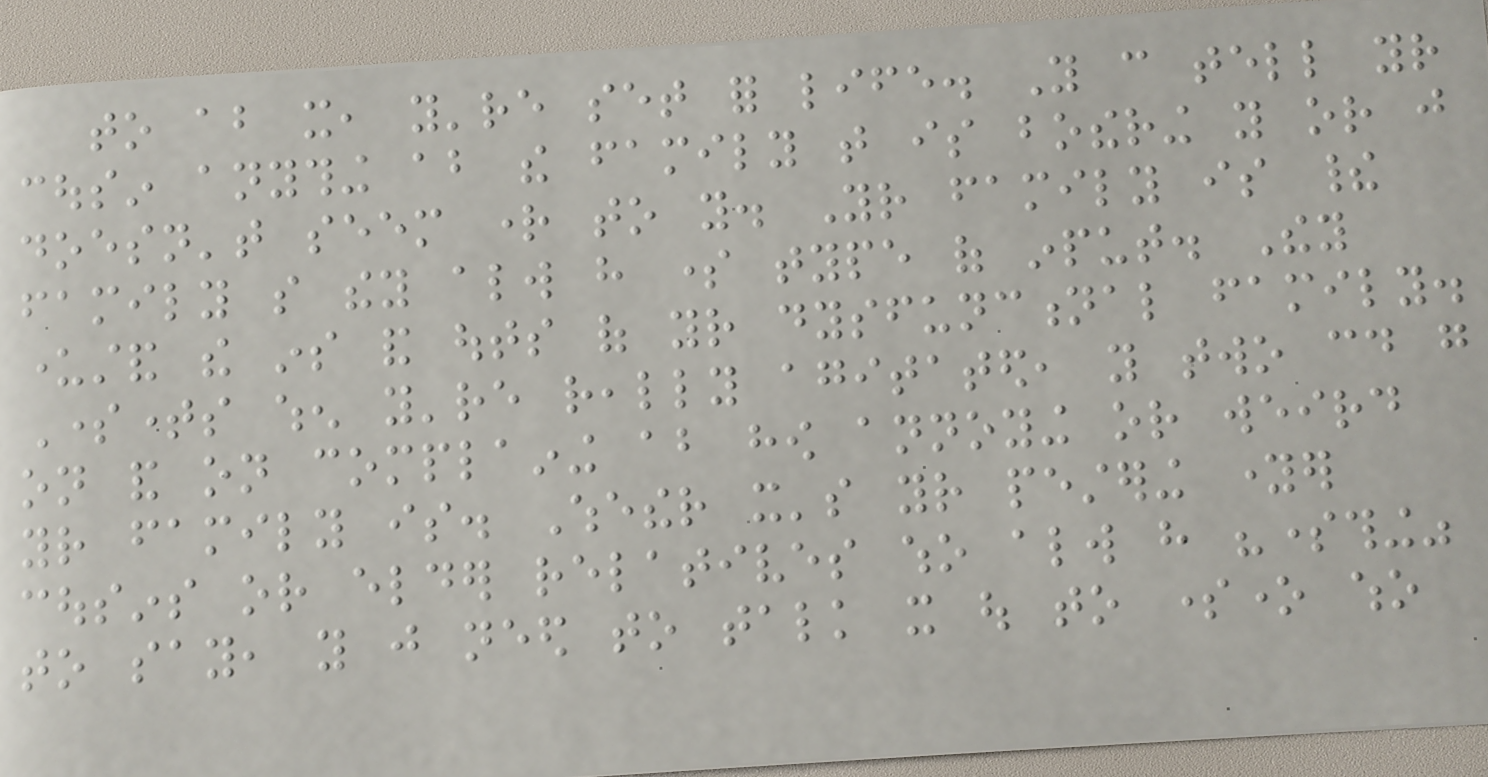to about it, you're set for life. You can tell your
cousin anything about the family that is bothering you or just
doesn't seem right to you. Your family is their
family so they always have some type of input. They
understand the ins and outs of your dysfunctional family.
Sometimes when you're really agitated, you two could go
on and on complaining about how annoying or weird
your family is. Whether it's your pestering younger
cousins or elder relatives who always have "something"
to say, you just need to talk it out to someone who
